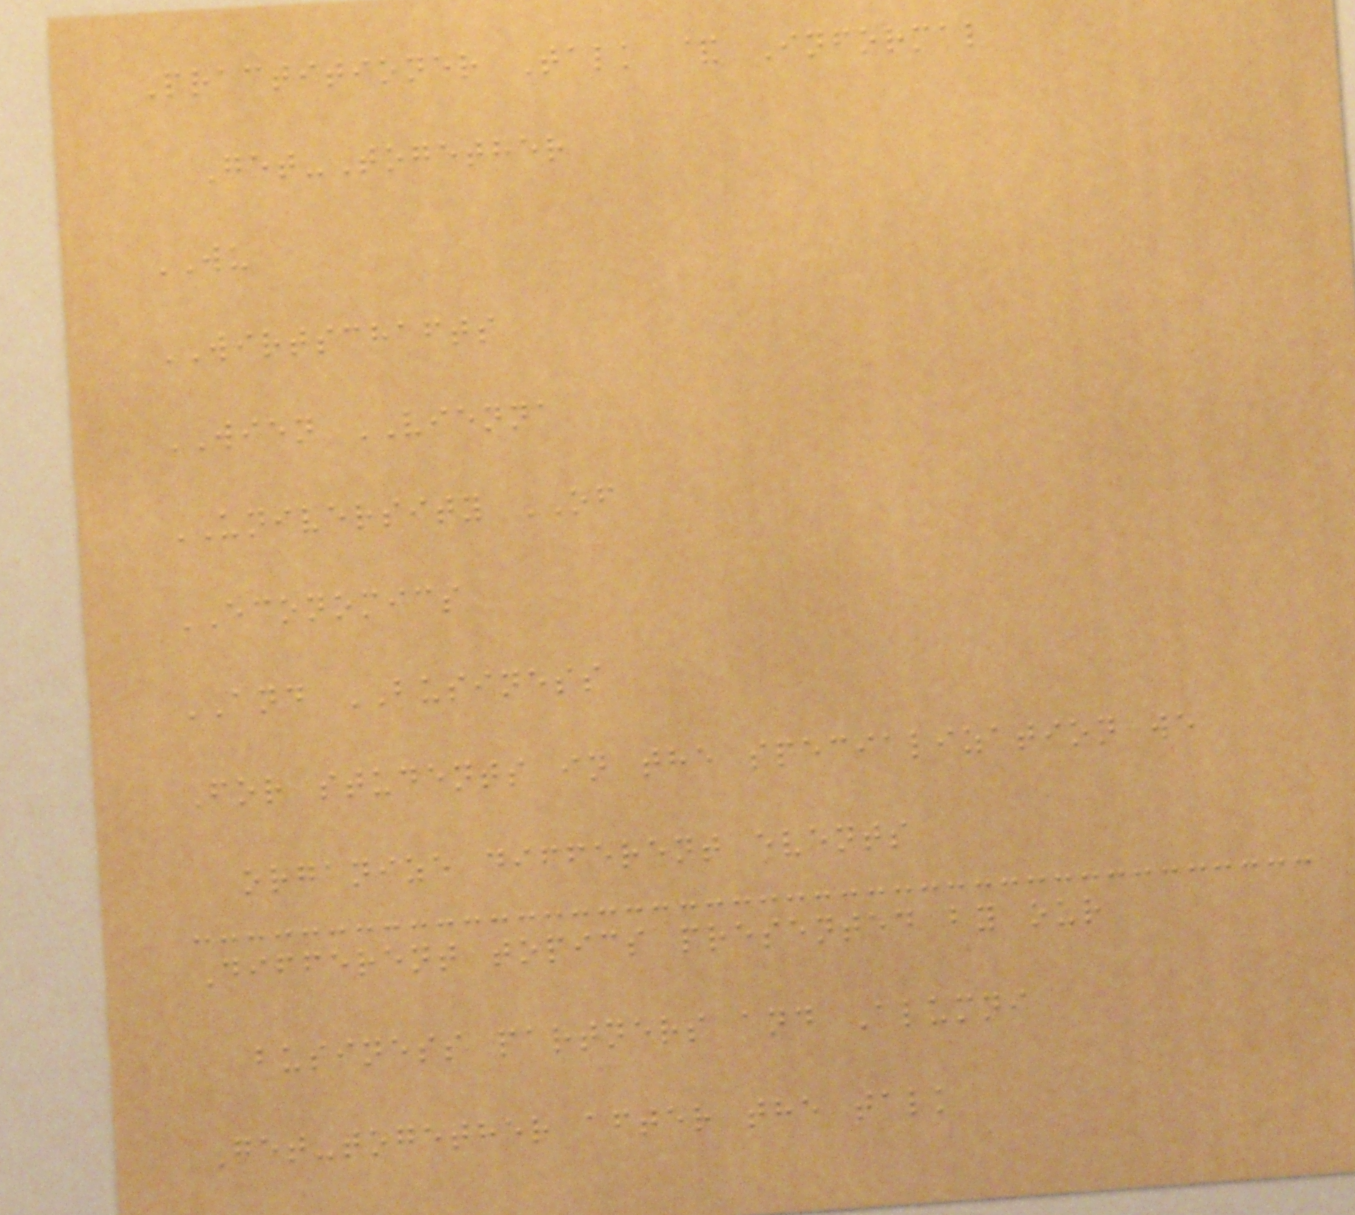Practitioner Talk & Informal
Get-Together
WU
WIRTSCHAFTS
WIEN VIENNA
UNIVERSITY OF
ECONOMICS
AND BUSINESS
For students in the specialization we
organize different events
Different topics presented by our
business partners and Alumni
Get-together after the talk
